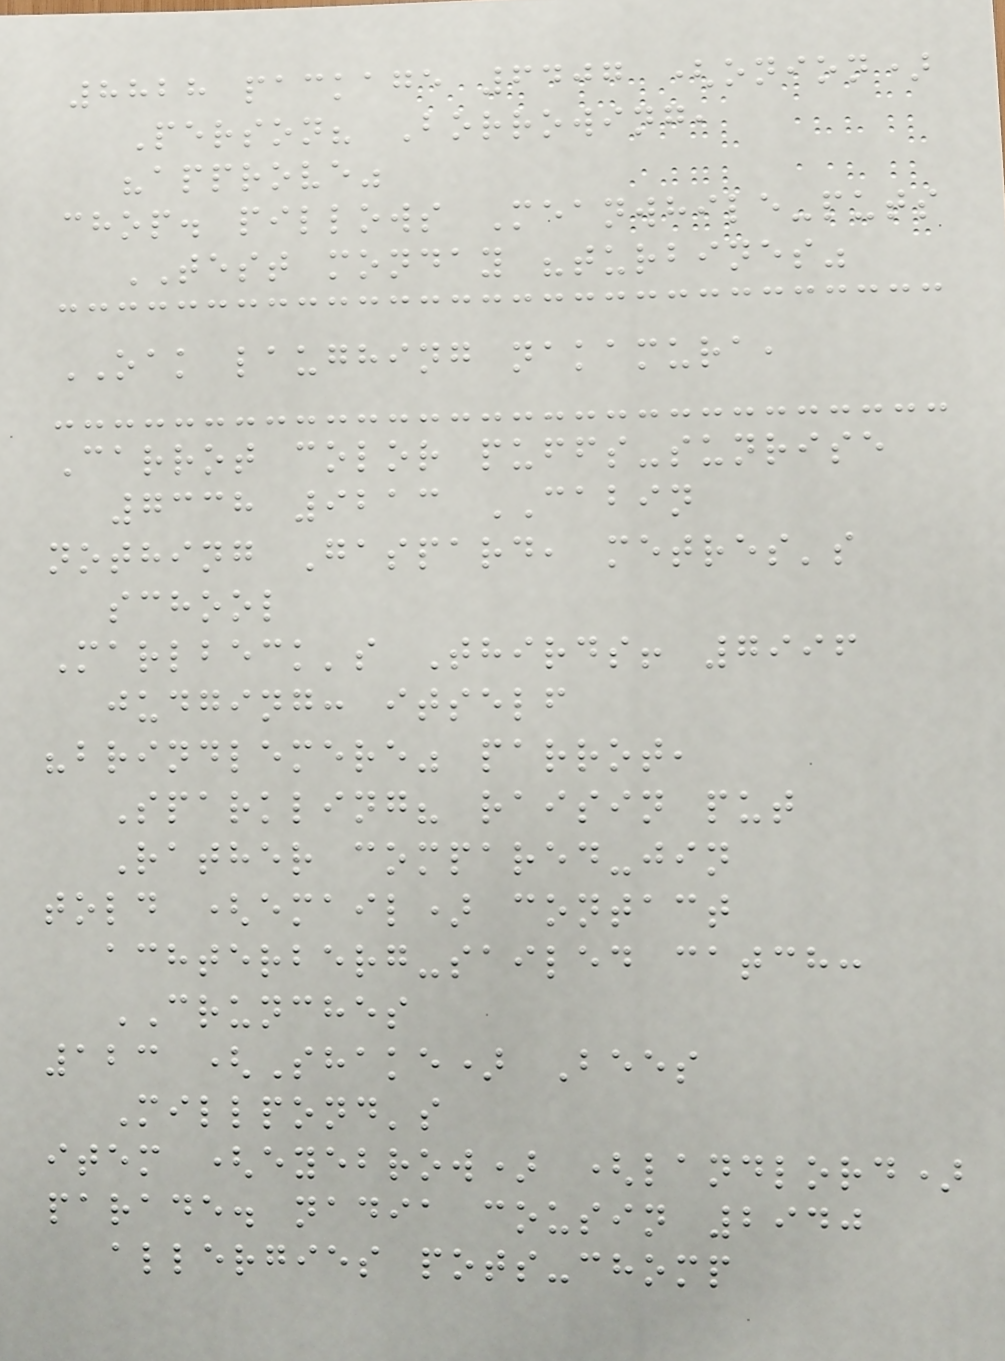8828 package 6407 (onion)
Person? Borrowing,
"approve"
chop. pillows Meanwhile-puts
TEST monday "turbines"
OAK laughing nakamura,
Carrot color puffs-sunrise
7338 9213 CABIN
nothing Gaspard, metres's
school
Marlbeck's Thirds! 7996
judging: itself
"brindlemere" parrot,
Sparkling? raisin put
Rather compared-jin
told (email) contact
achterberg-sailed catch:
CRUNCHES
123 (Shake) Bees
Millpond's
item (eyebrow) (landlord)
parade. nadia cousin 2940
allergies pots-chomp
